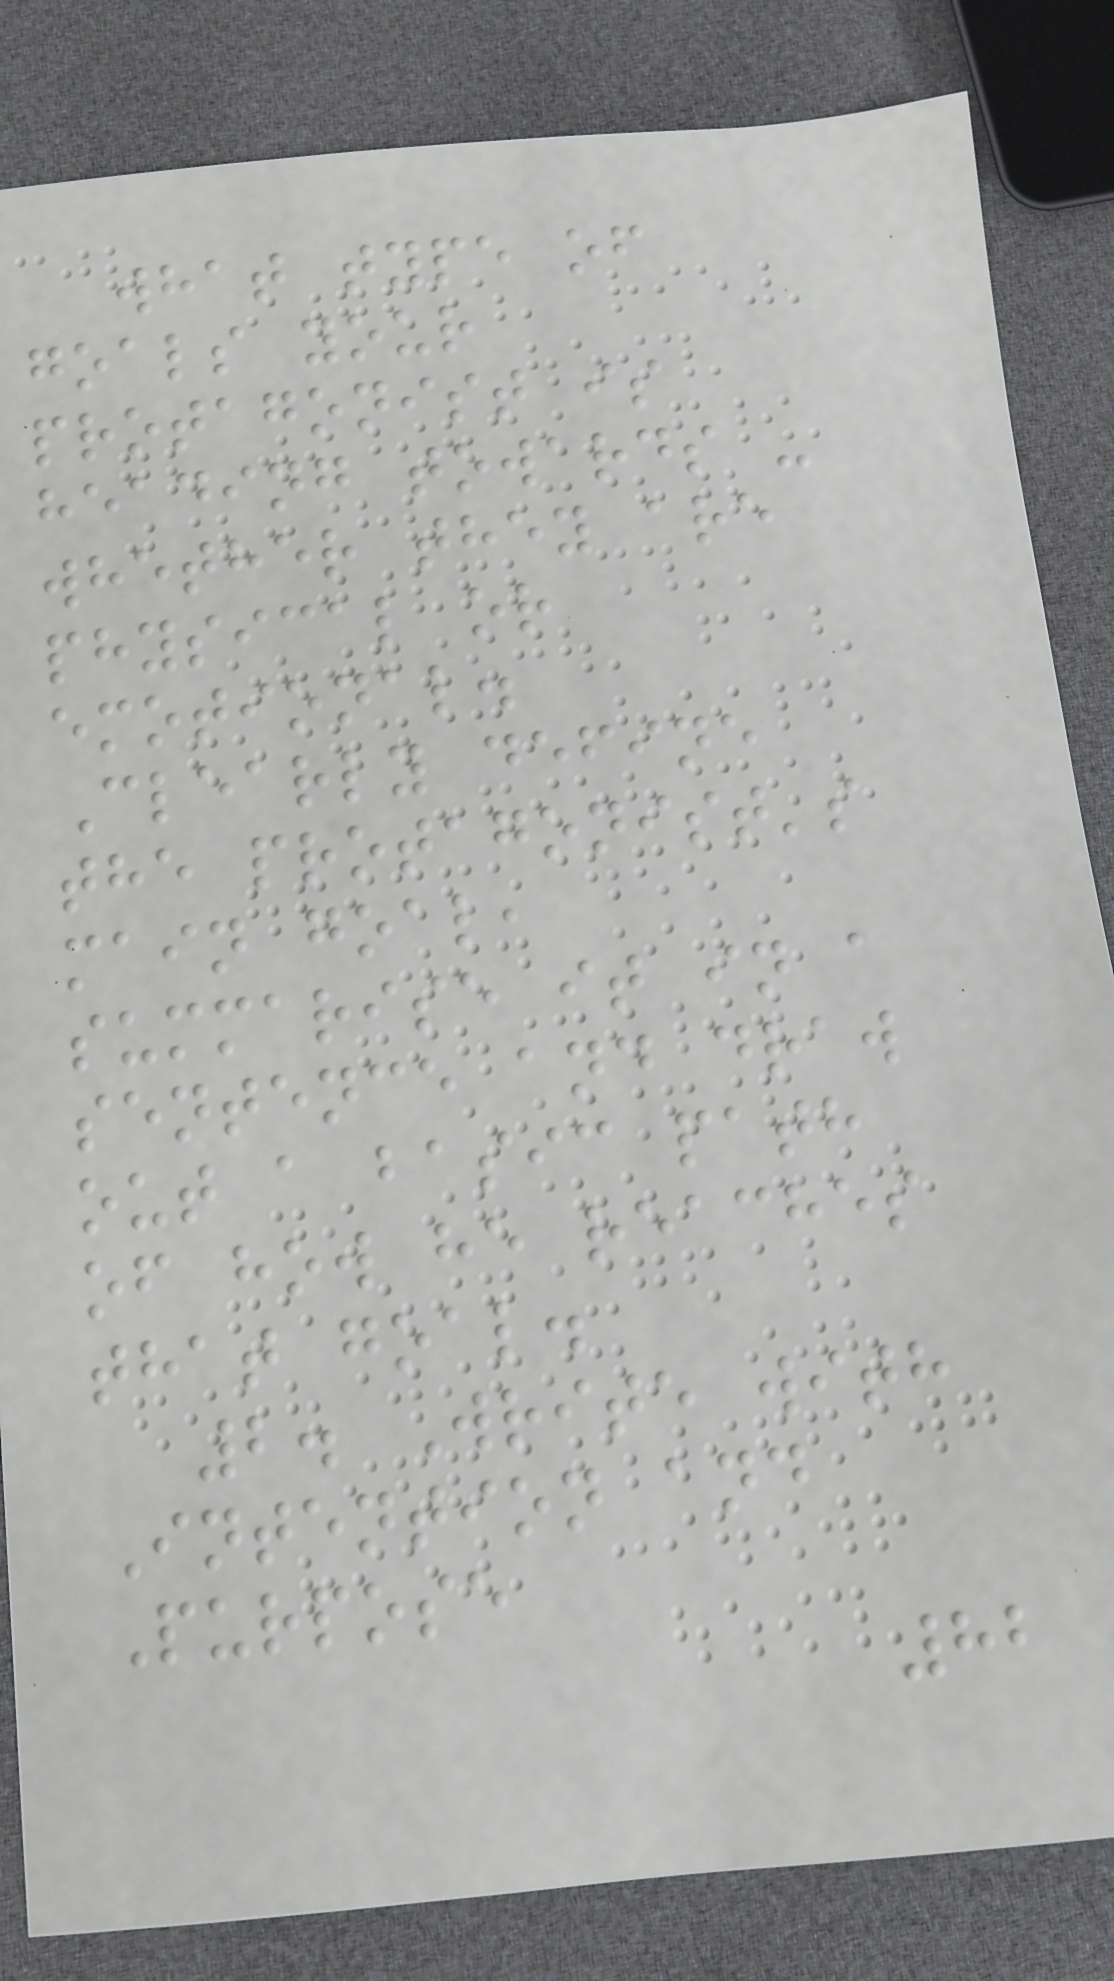what type of
goals your
protagonist is
heading towards -
whether they are
physical or
emotional.
Clearly define
the protagonist's
main goal,
summarise it in a
sentence and draw
out a basic path
of how he reaches
that goal.
2. Write with
Intention and
Purpose
82
